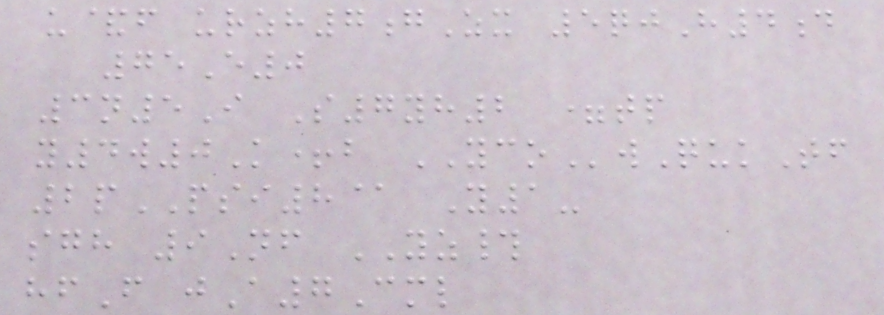u&f urzh7gZx 5qjH4d
75E0
3n5I S7yh2 =tp
y4w0K+b YCOwQukTf
2pPSI8@ Y1-
sgh 9Nf YZ#
hfF jA7Cml
